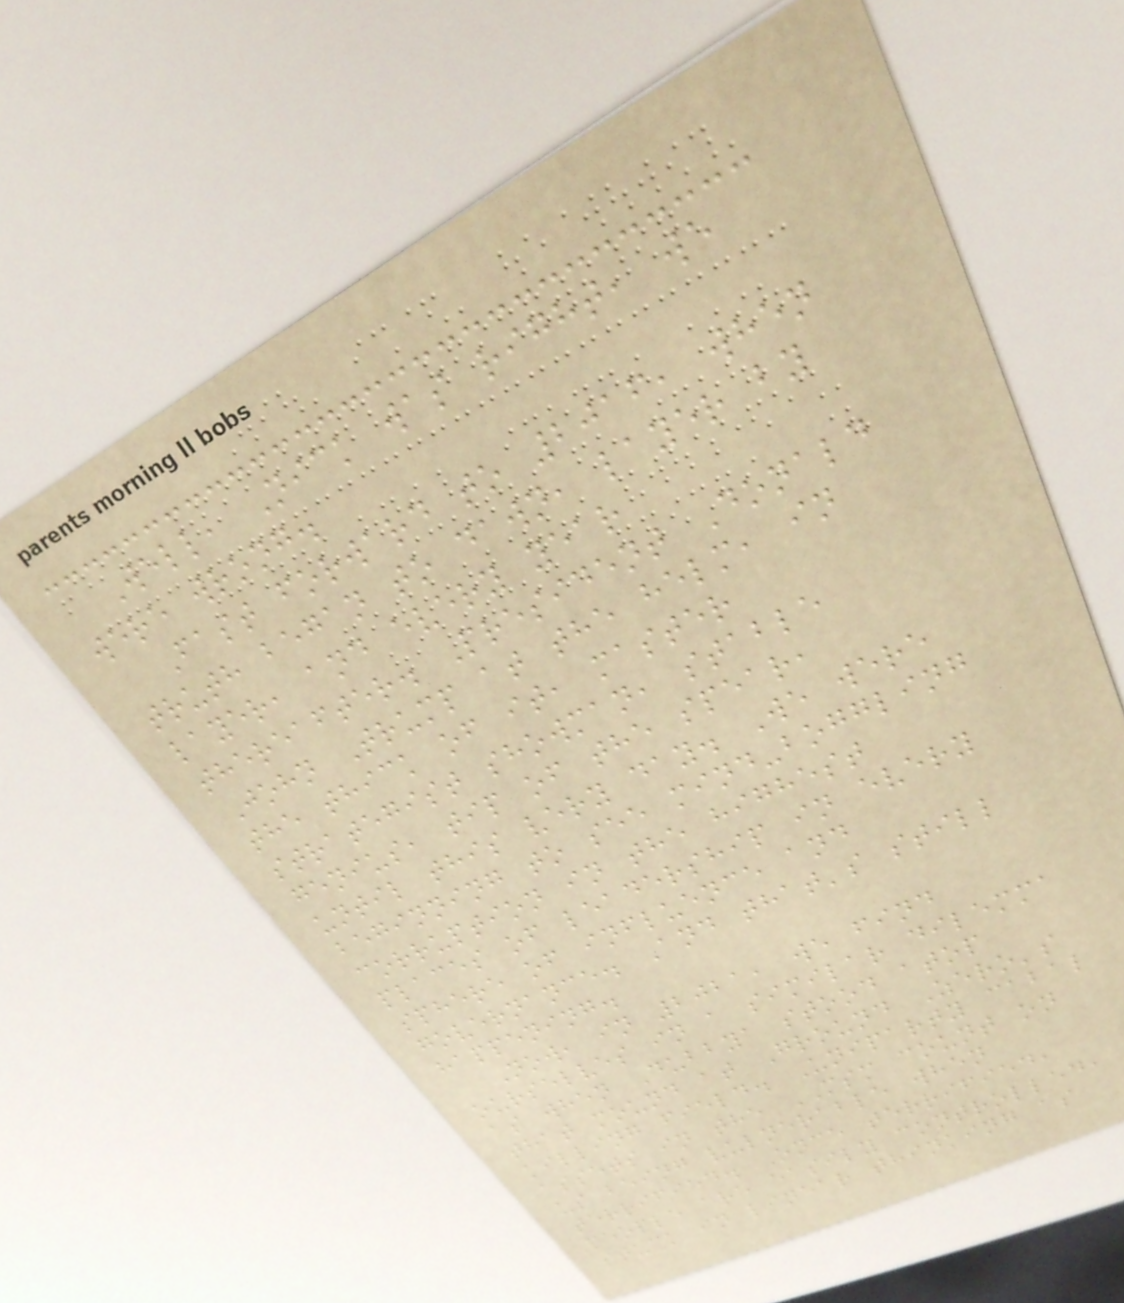Well, Nick was right, we
were wrong.
Fast forward to 2016, when
truth began to dawn, layer by
layer, and every year
thereafter. President Donald
John Trump at the helm, in
the thick of it, master
strategist showman, stable
genius, tip of the spear,
until this very day. We were
beginning to see mind-boggling
corruption in the highest
places of leadership in every
sphere of influence and
governance. And that's still
happening.
Now, in 2021, we find
ourselves in a similar dilemma
as when Dubbya stood atop
that mound at Ground Zero's
killing field. Uniparty cabal
assets in the MSM count on
us being vulnerable when
terrified. Once terrified,
people are easily controlled,
stuck in linear thinking as
